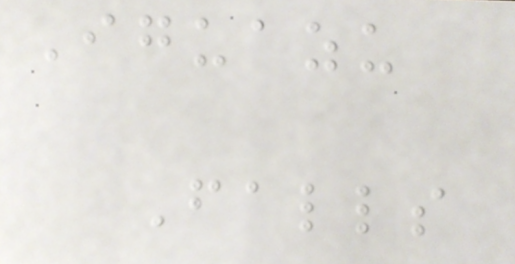Iguazu
Falls
